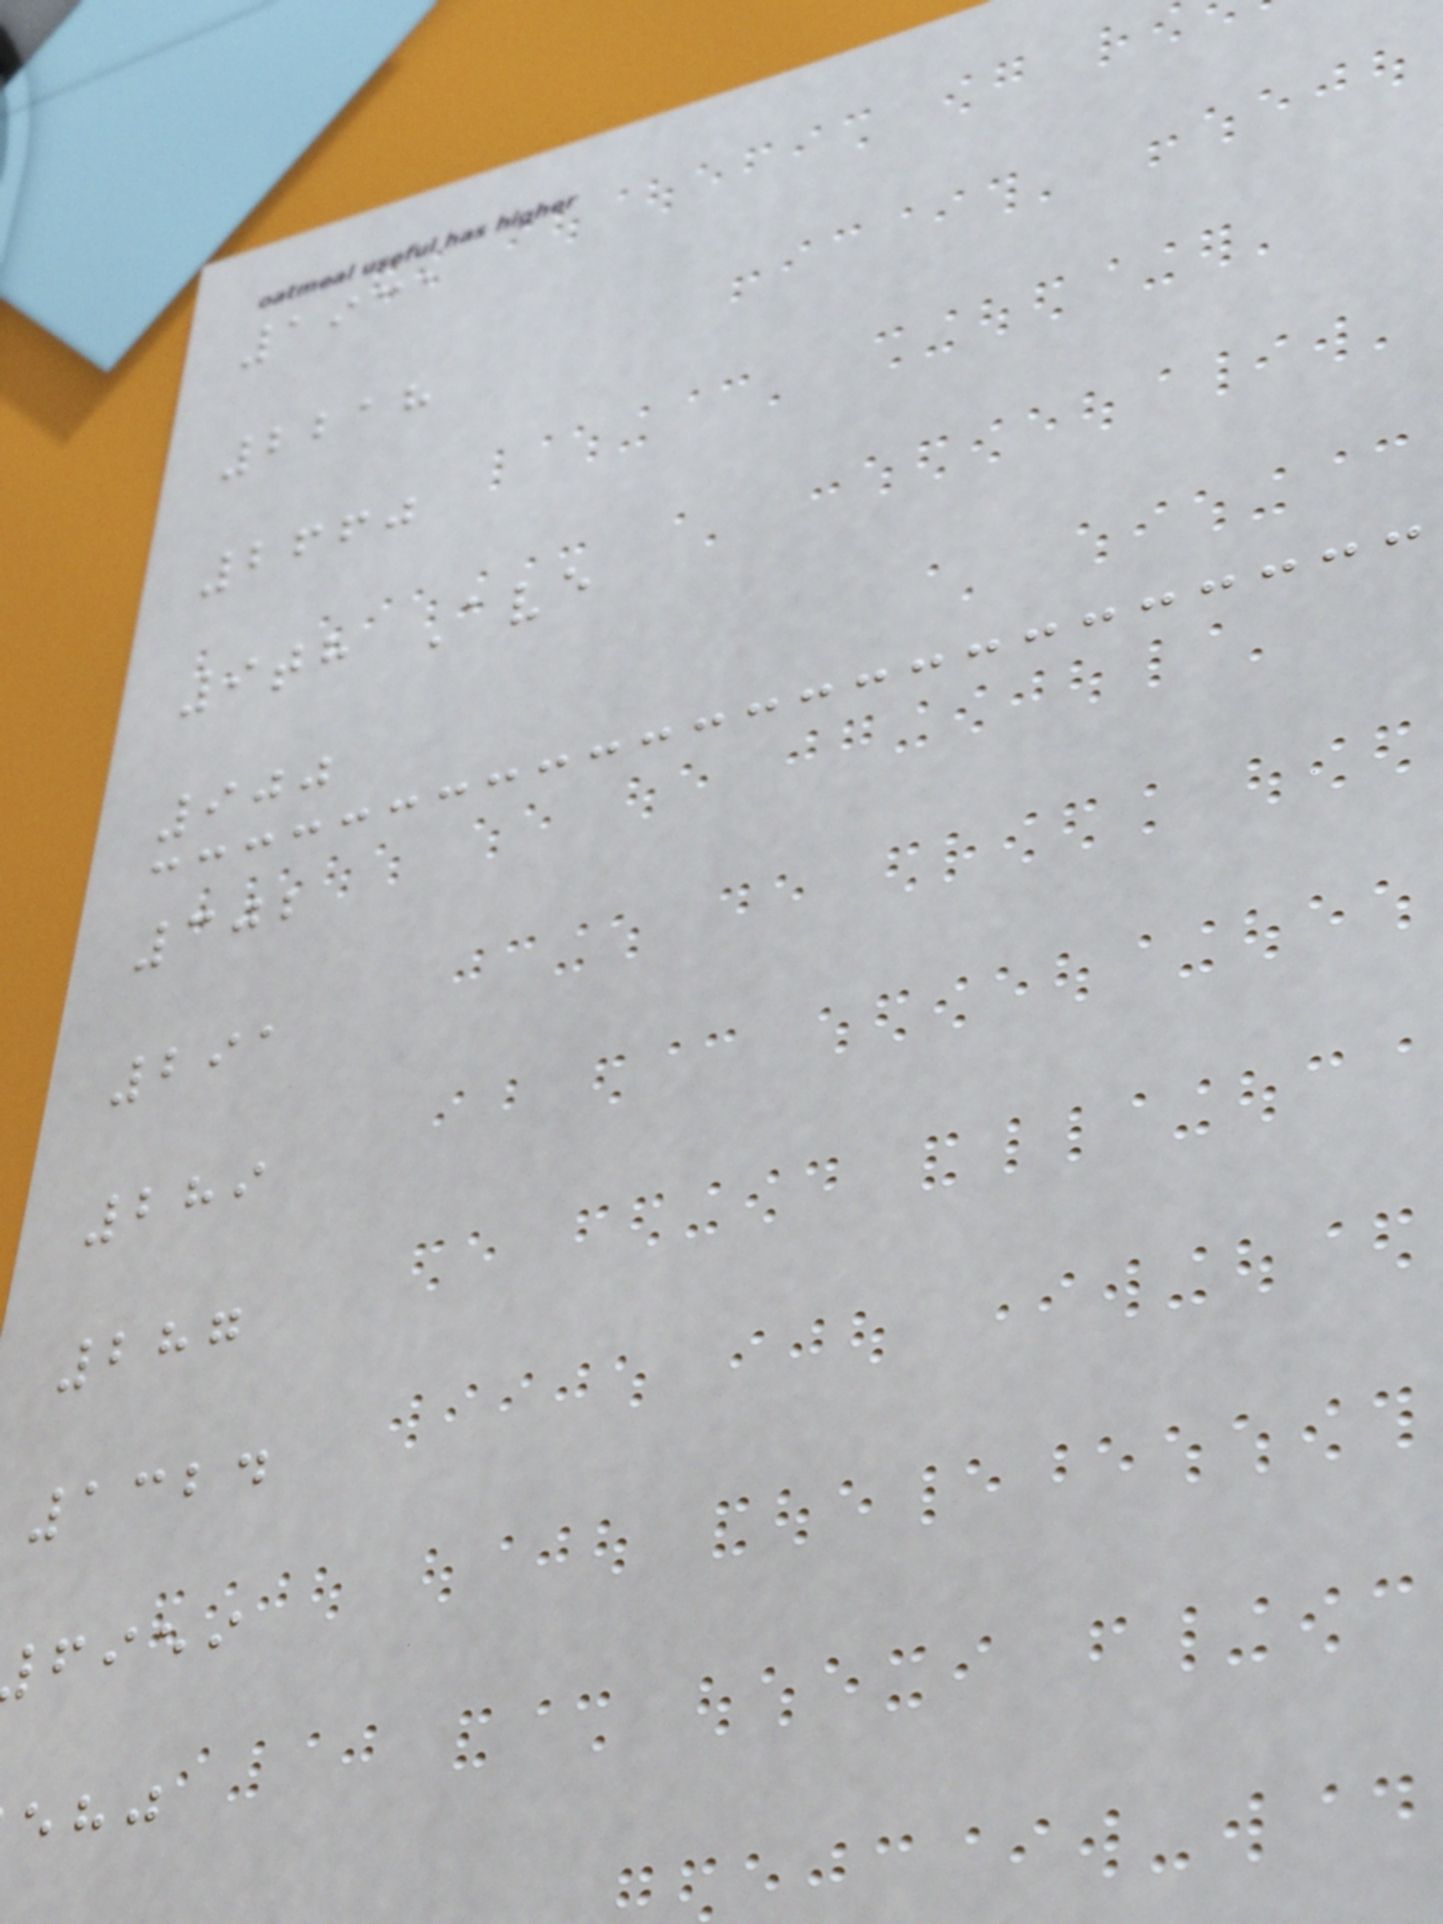1931
2218
2660
9th Ave
900
302
291
289
287
1324
fiei
